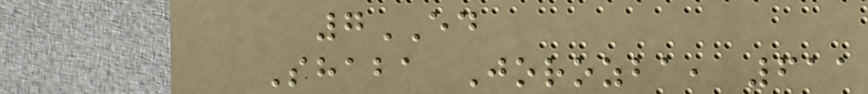7ED
Shaba Jorozba, 611
